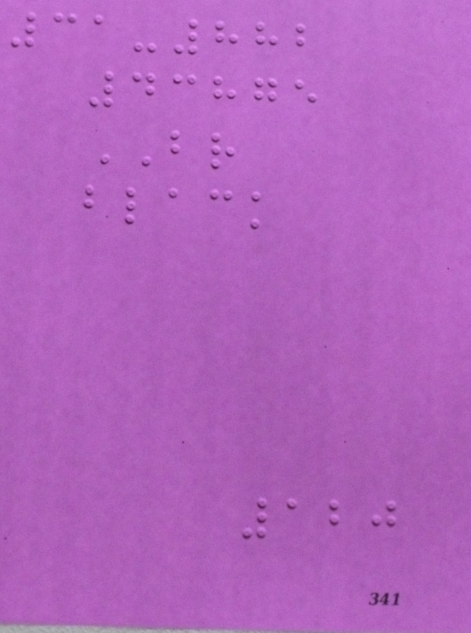31-882
43875
BR
black
120
